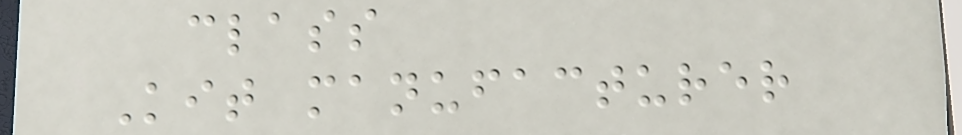class
Kit manufacturer
